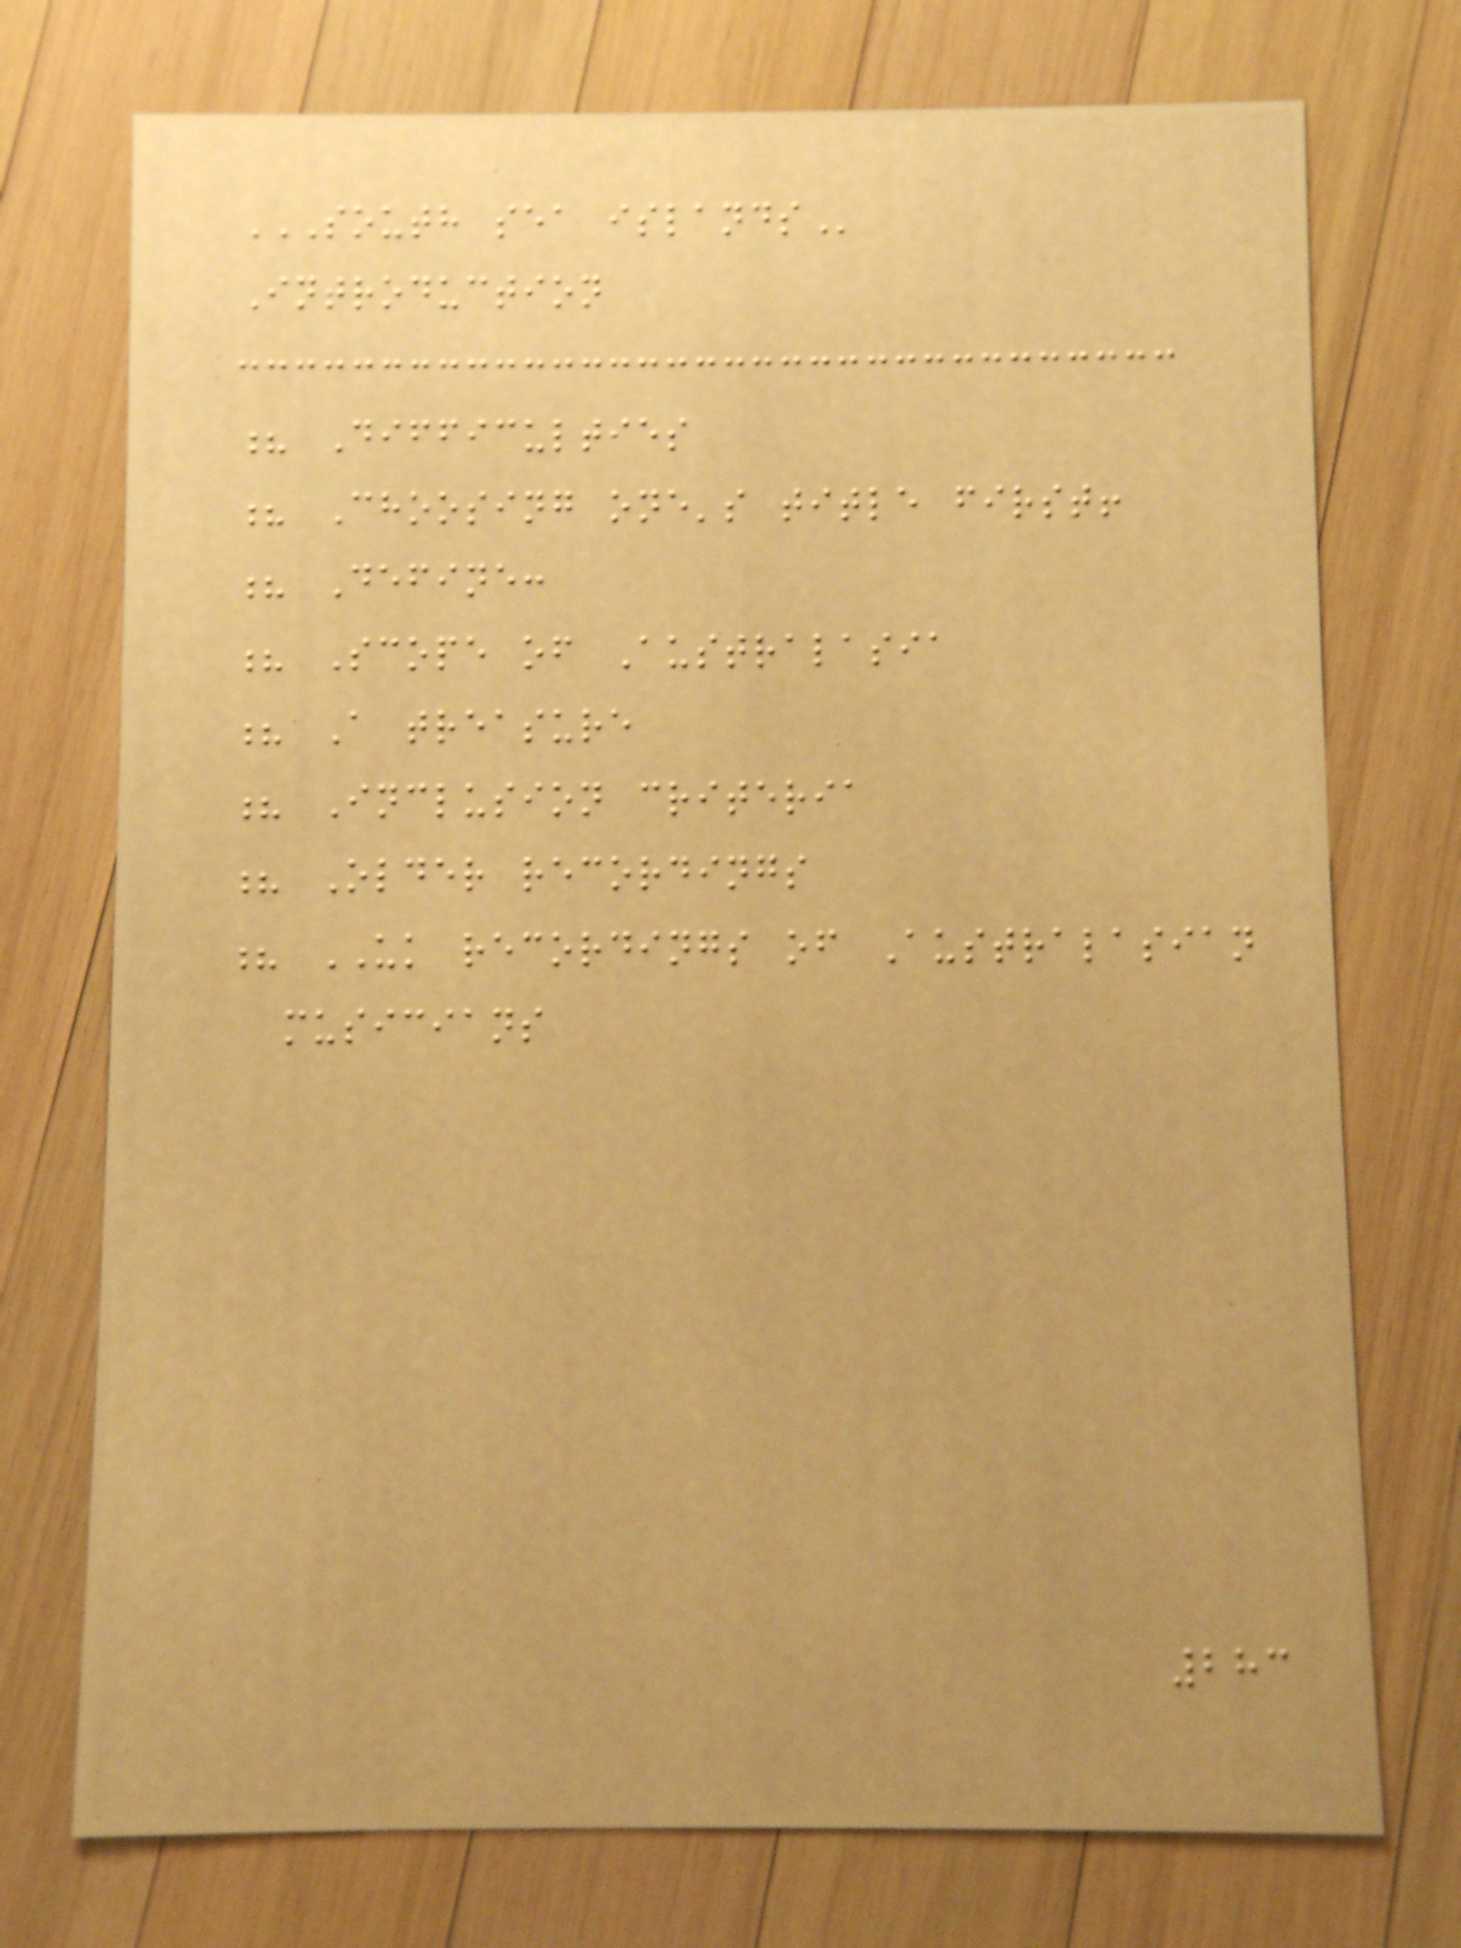SOUTH SEA ISLANDS
Introduction
? Difficulties
? Choosing one's title first!
? Define:
? Scope of Australasia
? A treasure
? Inclusion criteria
? Older recordings
? UK recordings of Australasian
musicians
283
